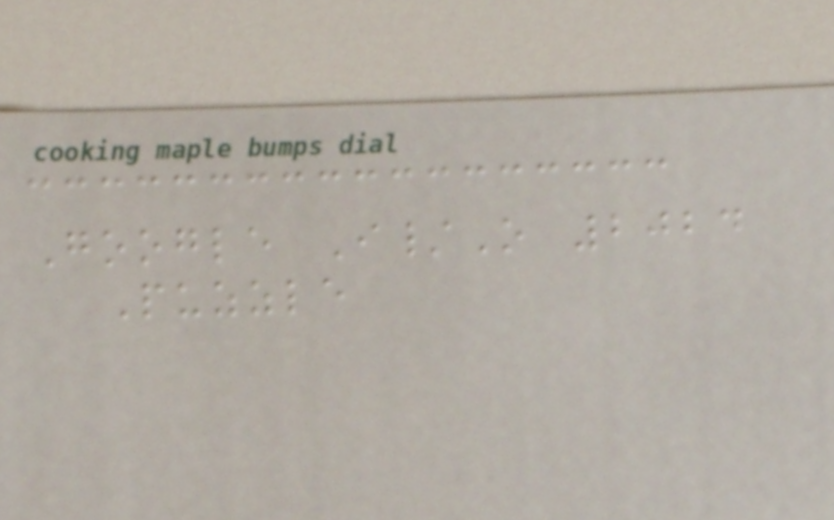Google I/O 2024
Puzzle
